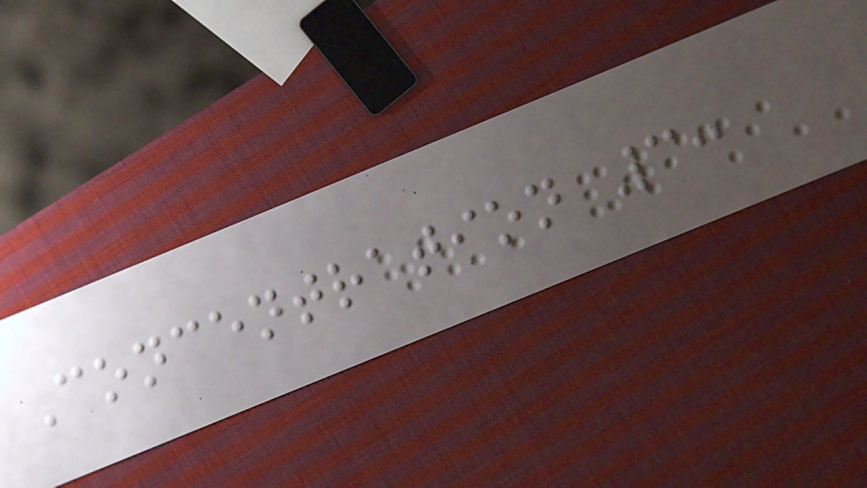Concentration 3:
